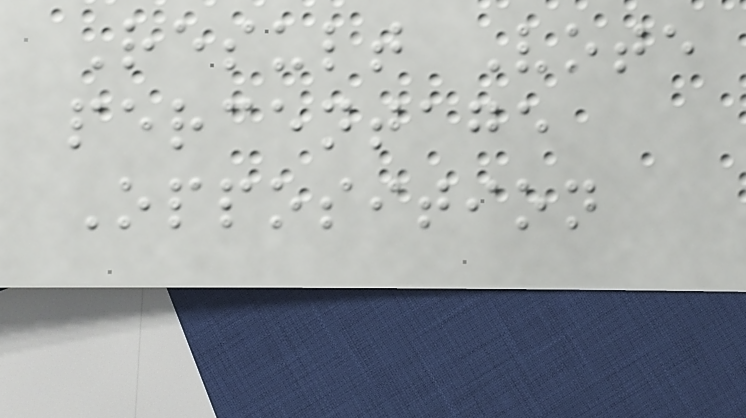Result Vote
percentage
Opposition
